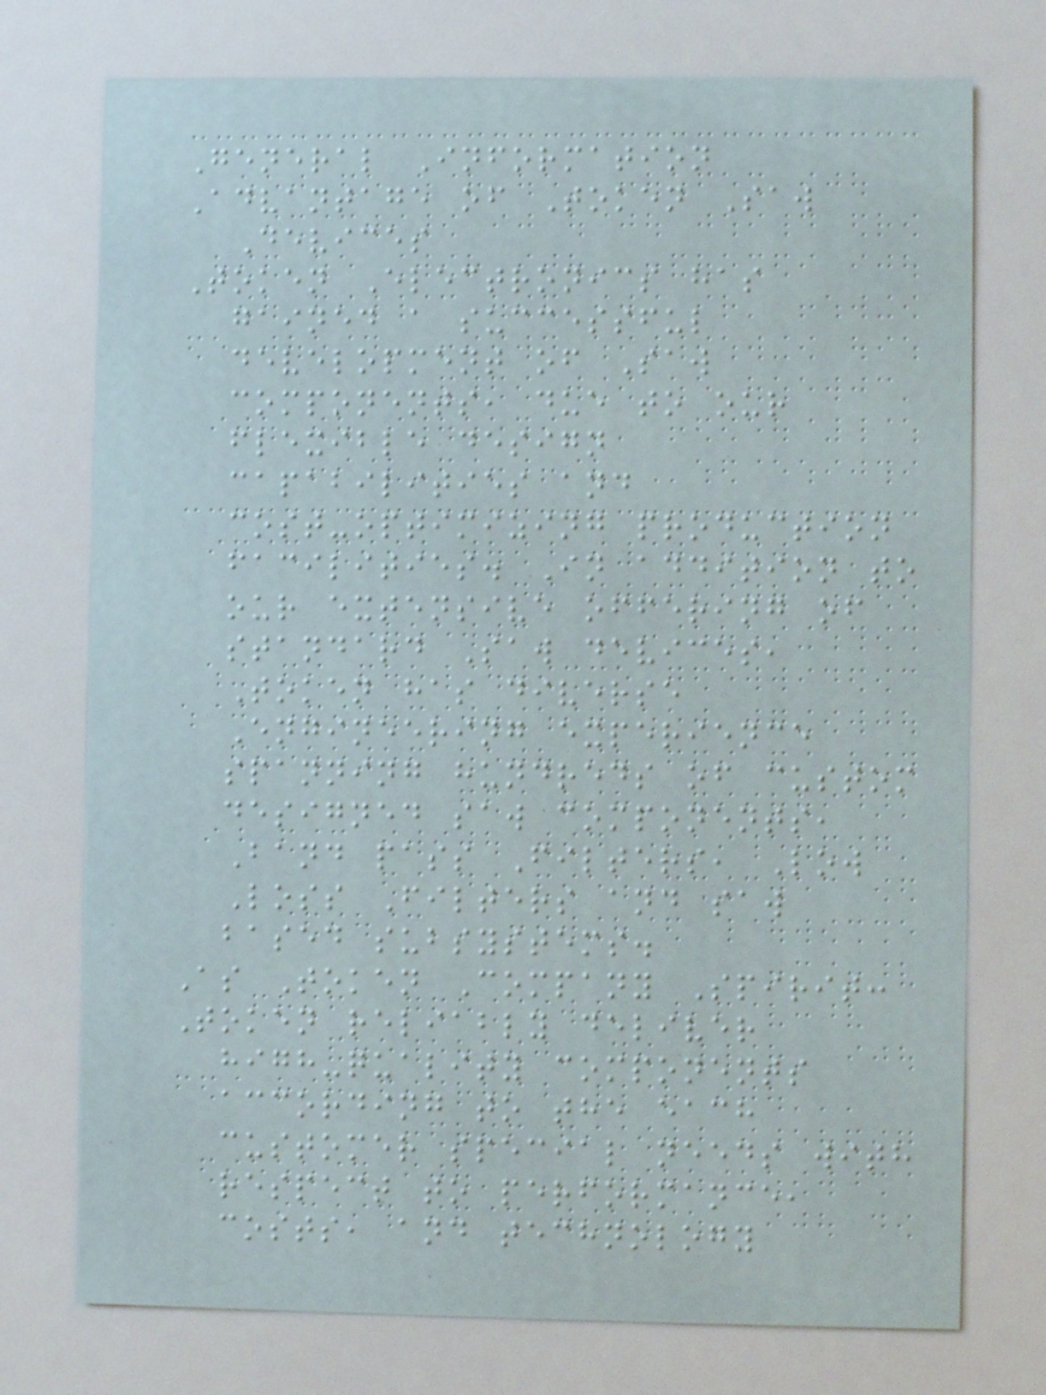General Information
Advantage of Token Saw
Devices
Token Electronics has
gained a successful
development of Saw
components, due to our
flexible design
capabilities and
cost-optimizing production
facilities. In addition to
our extensive offering of
standard Saw devices,
Token has diverse
Engineering experience
spanning hundreds of custom
designed saw components,
Band pass Filters, Low
Loss Filters and saw
based subsystems.
As Token Company Spirit:
Token reliably deliver
high-quality components
according to the each
customer special needs with
respect to performance,
costs, and technology
